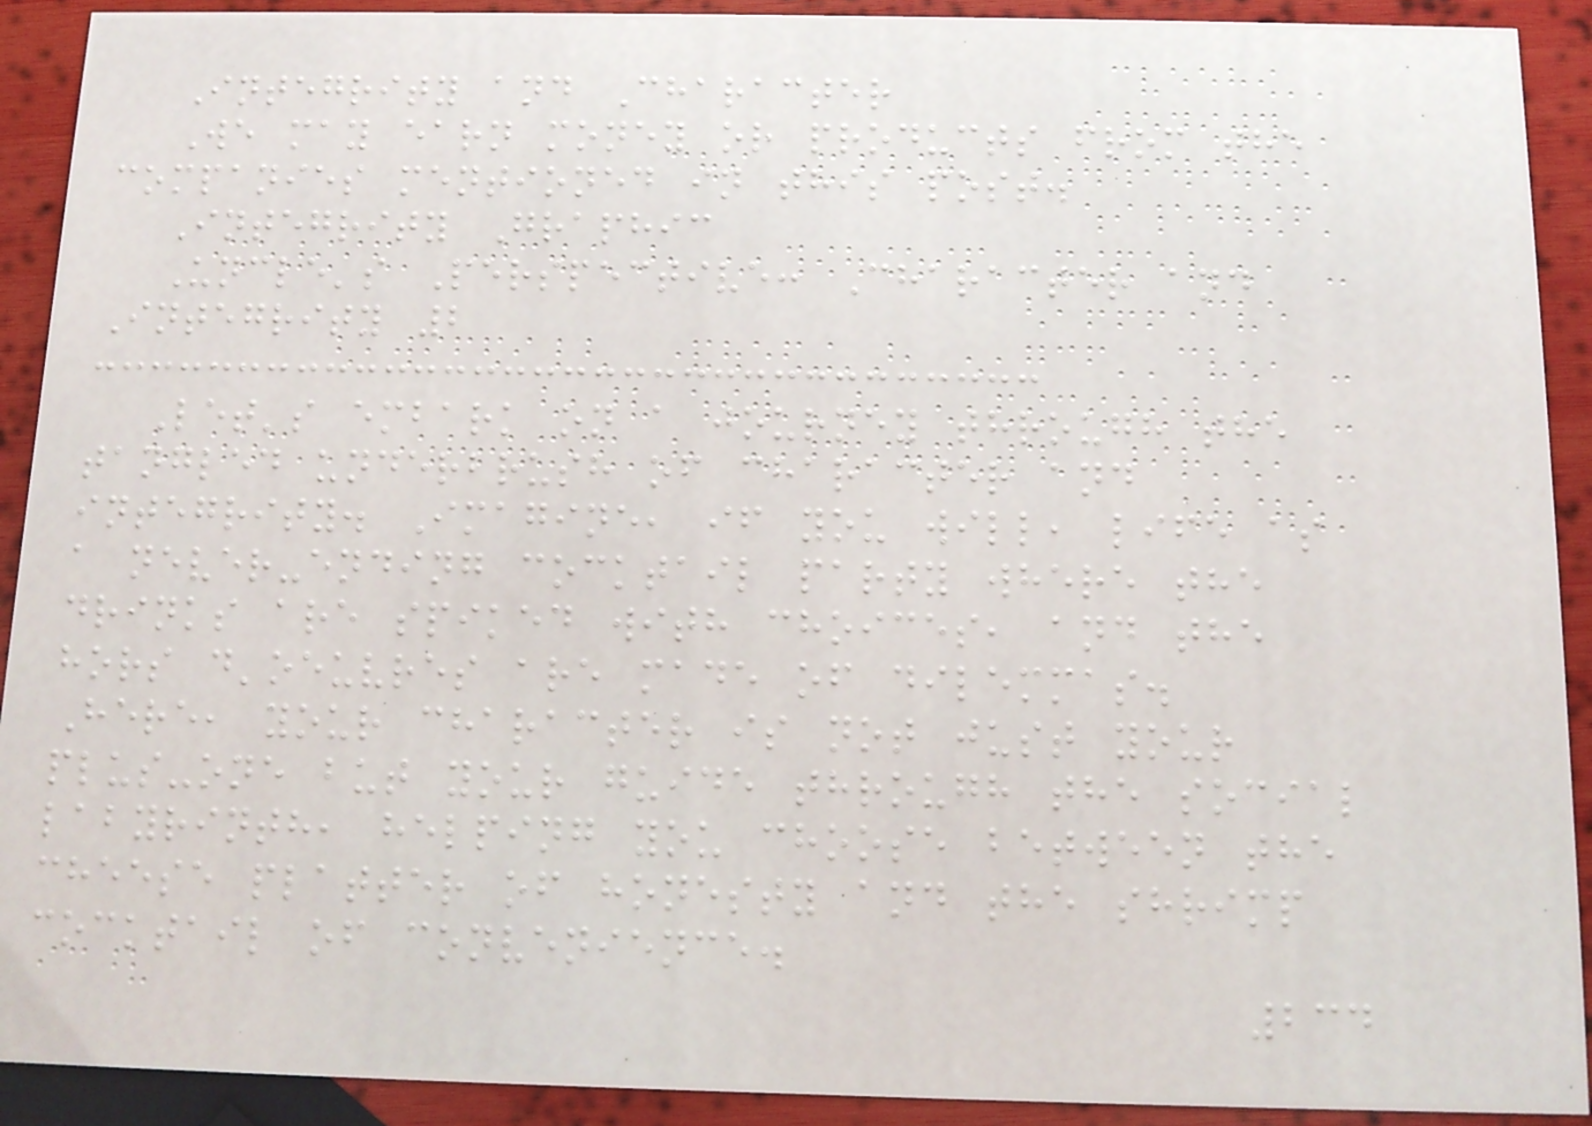Integrity and Character
We may earn money or products from the
companies mentioned in this post.
Integrity Graphic
Uncle's Perspective: Character and
Integrity 2
Let's embark on a journey through the
tangled underbrush of character and
integrity. Imagine, if you will, life as
a never-ending cocktail party where the
drinks are spiked with choices, and the
hors d'oeuvres are made of dilemmas.
Here, your character is not just your
plus-one but your guide through the social
labyrinth, helping you choose between the
cheese platter of honesty and the shrimp
cocktail of convenience.
234
